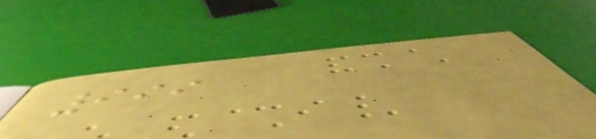999
